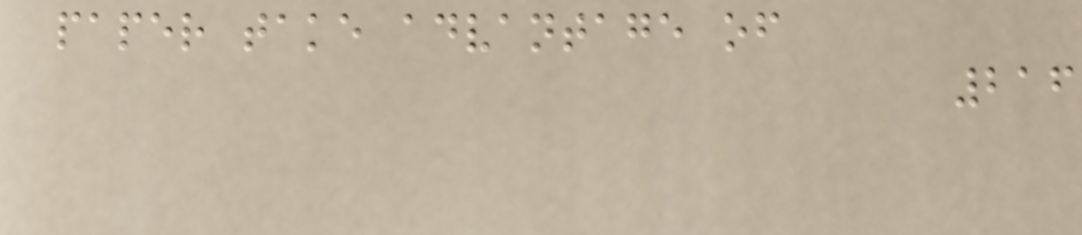paper take advantage of
216
